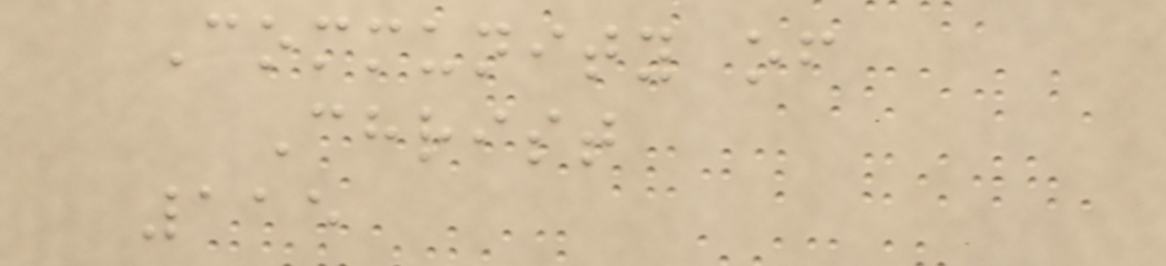Community of
Christ
115
